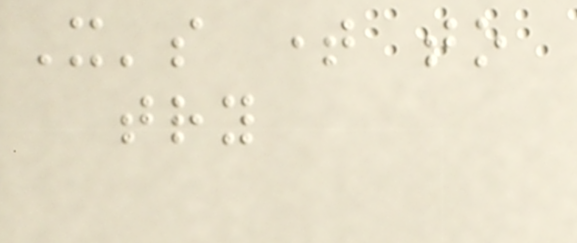It's time to
try
